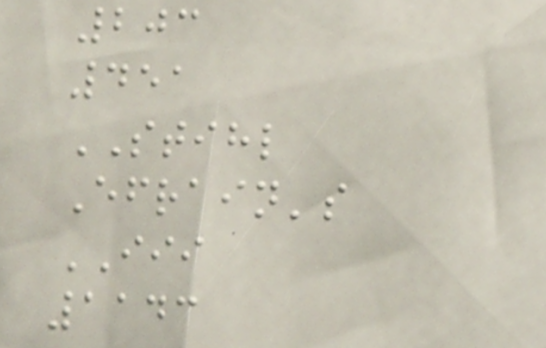203
451
STIHL
Efrain's
III
1143
